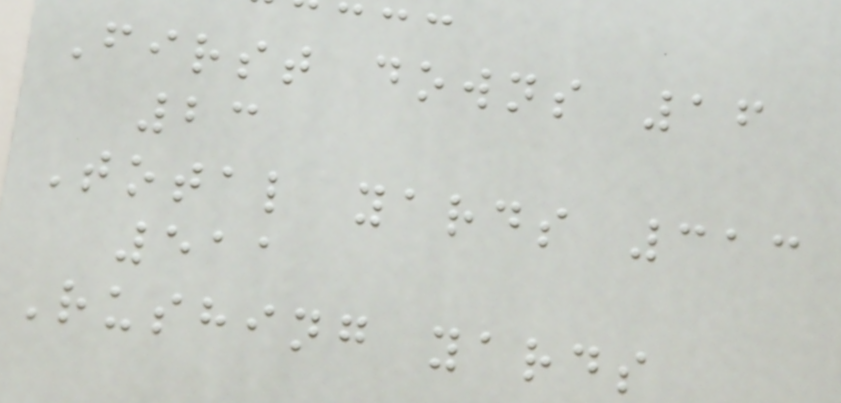First downs 16
23
Total yards 313
511
Rushing yards
